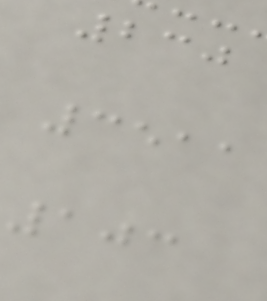230
3511
103
